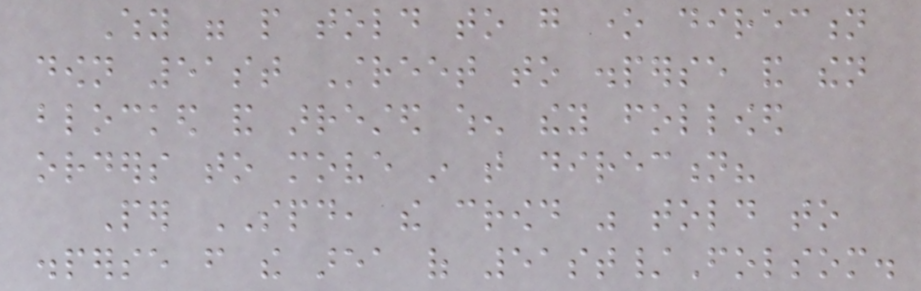Why were people told to go one direction
down 51st Street to disperse and then
blocked and arrested when they followed
orders to move in that direction?
Per SPD, the crowd was told to
disperse from the area of 51st/Folsom.
